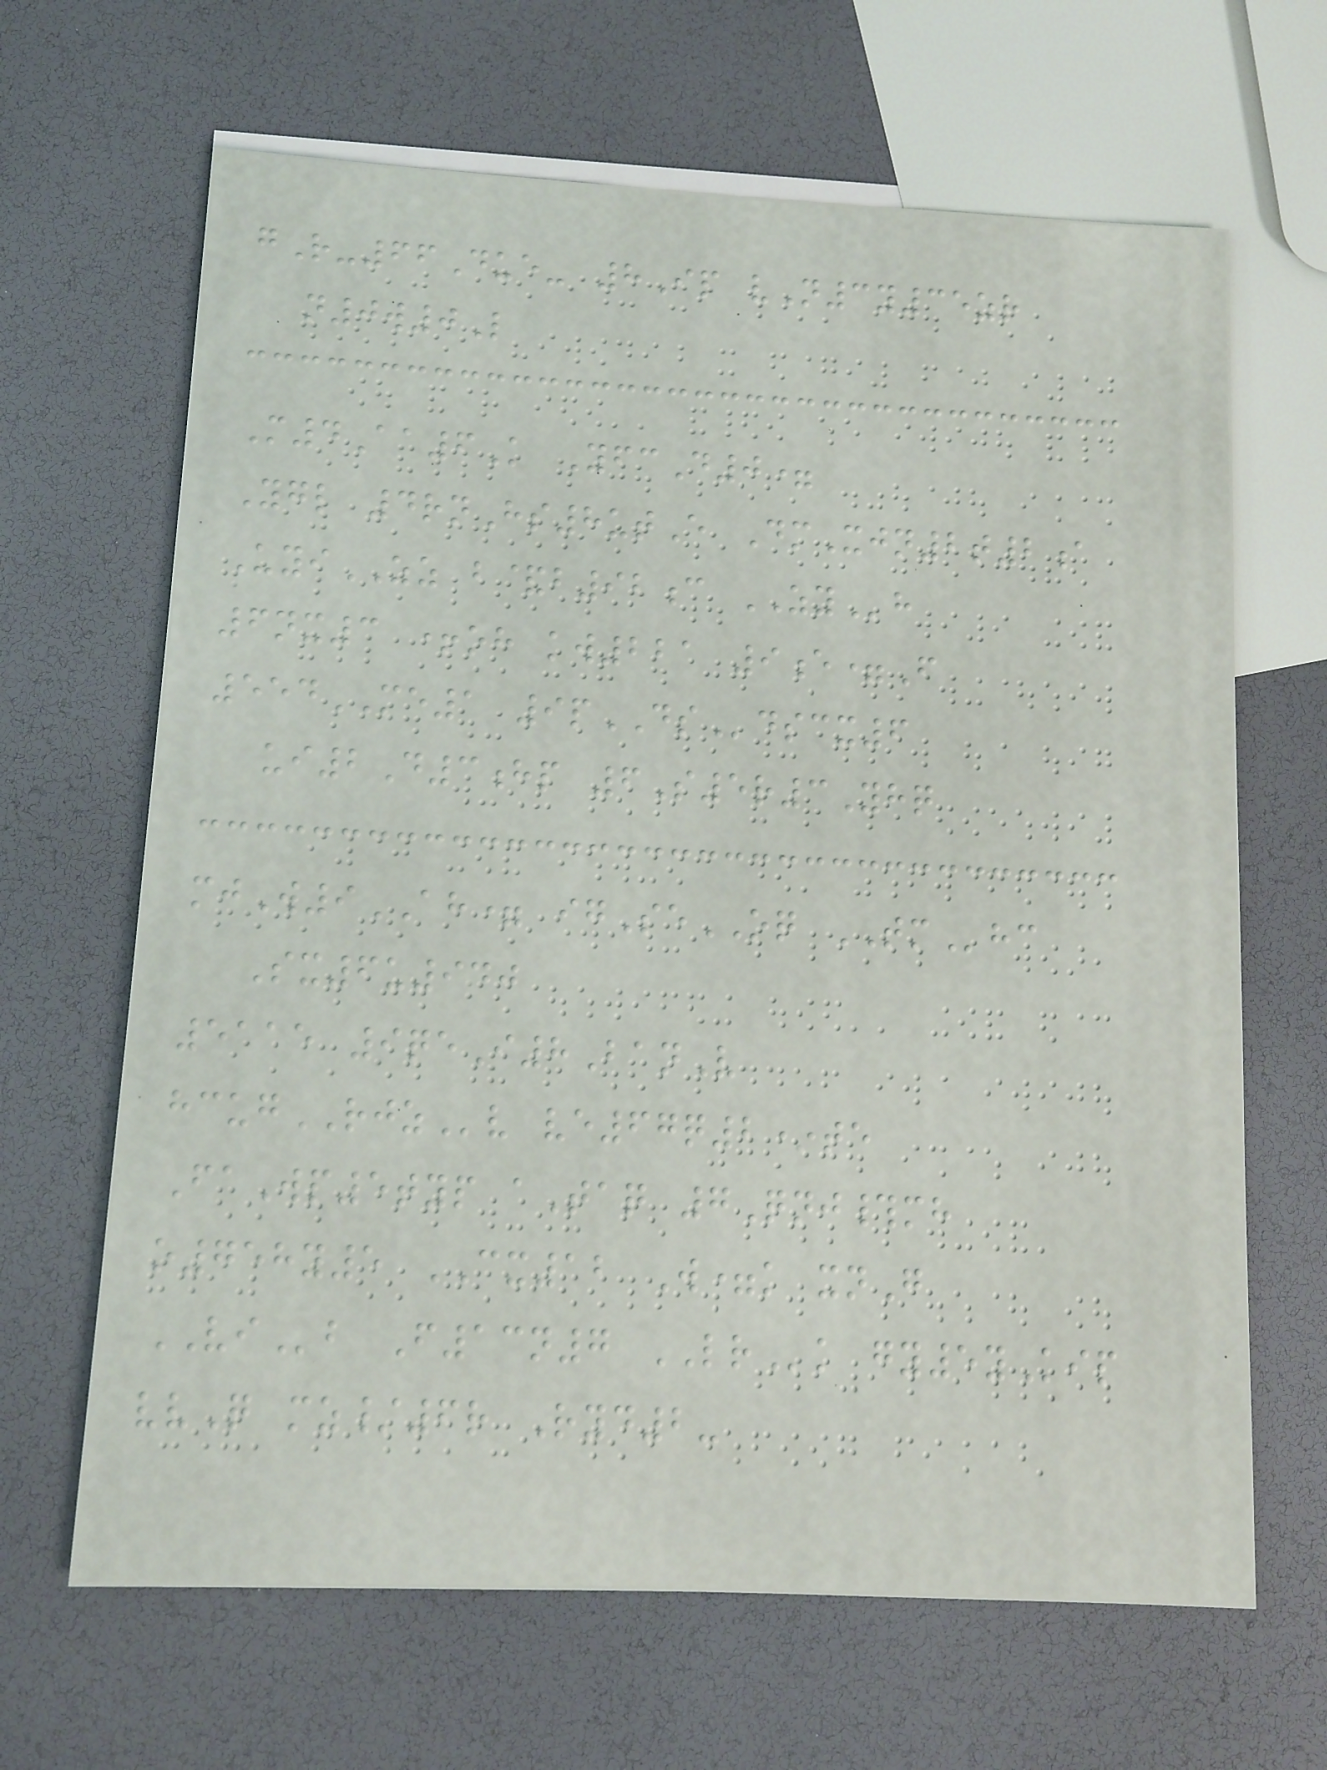gR-66Due- 8Ip vN3y35zr
n0w0L
M4Aa6K YfcD0=
Ygl 4rnHs8utE DmXjn2t2a
UyiZZ b&b92c ZYh
6nx3 +oh kw221 9e=F
554ME1 9pDSdscx6
ui2D3hp 6S5r3Yhq
mjW9AH= igSeOQ TMhc
Sx6u940
5115 9qeI8BanV
hcugRJZv ve67q2*te
FaWp5typ aTaq 7Qnj#mh
o758y5 CX12 W=k xnG
VIb F13n7 LRk gy5yKip
vvQ mz/6r Ryd2-
